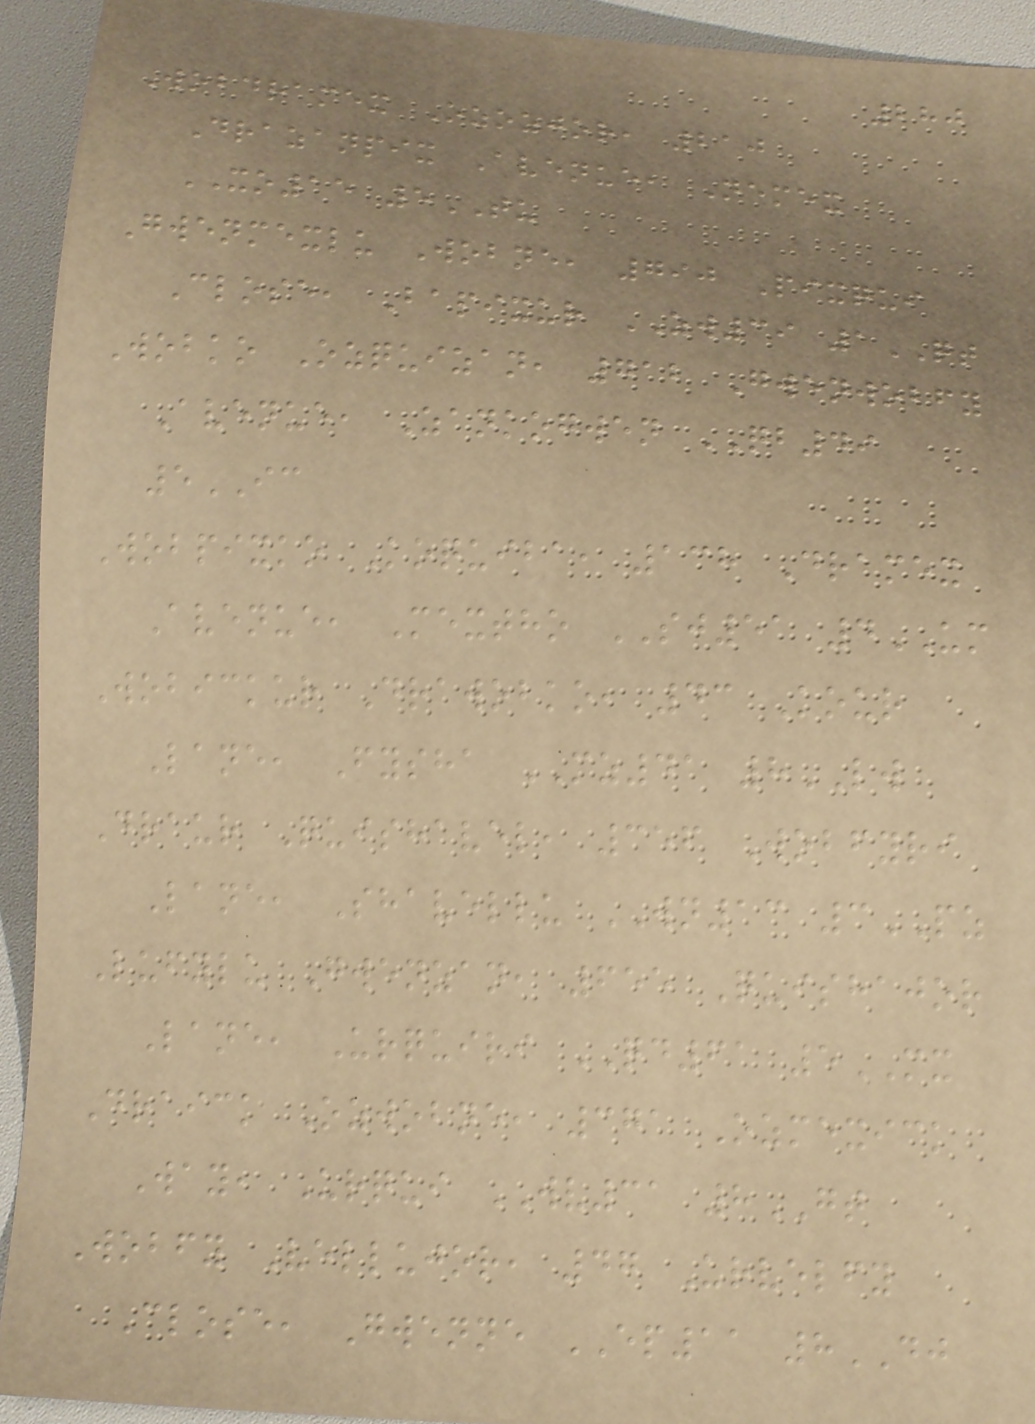280
Wobdramex Ozozjor, 210
Drazanpix Avenue, Nemex
XO15 5TU
Gwenmexlu Wobne, 790 Pixqui
Close, Bapixur ZW39 1QT
Wobko Ozquizan, 712 Gwenwobfy
Avenue, Zankogwen QB49
5IC
Wobpixko Koquiba, 138 Dramex
Avenue, Mextho SJ51 4UM
Wobickur Drawobko, 43 Kour
Lane, Fysha MZ41 8LW
Draur Quishavel, 356 Wobfyri
Lane, Shavellu WN13 3PZ
Lufylu Gwenzan, 655 Quishajor
Lane, Urquiri QD61 5MX
Draick Ozwobne, 371 Ozmexick
Way, Urqui WV31 8GT
Wobfy Vellujor, 47 Urvelfy
Close, Gwenne EP11 8DJ
